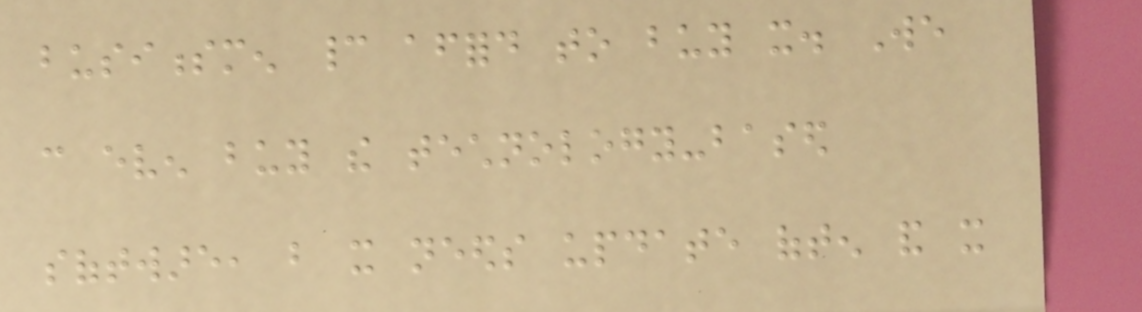businessmen cannot afford to buy it. We
can even buy the technology-based
software, but it needs update often and it
